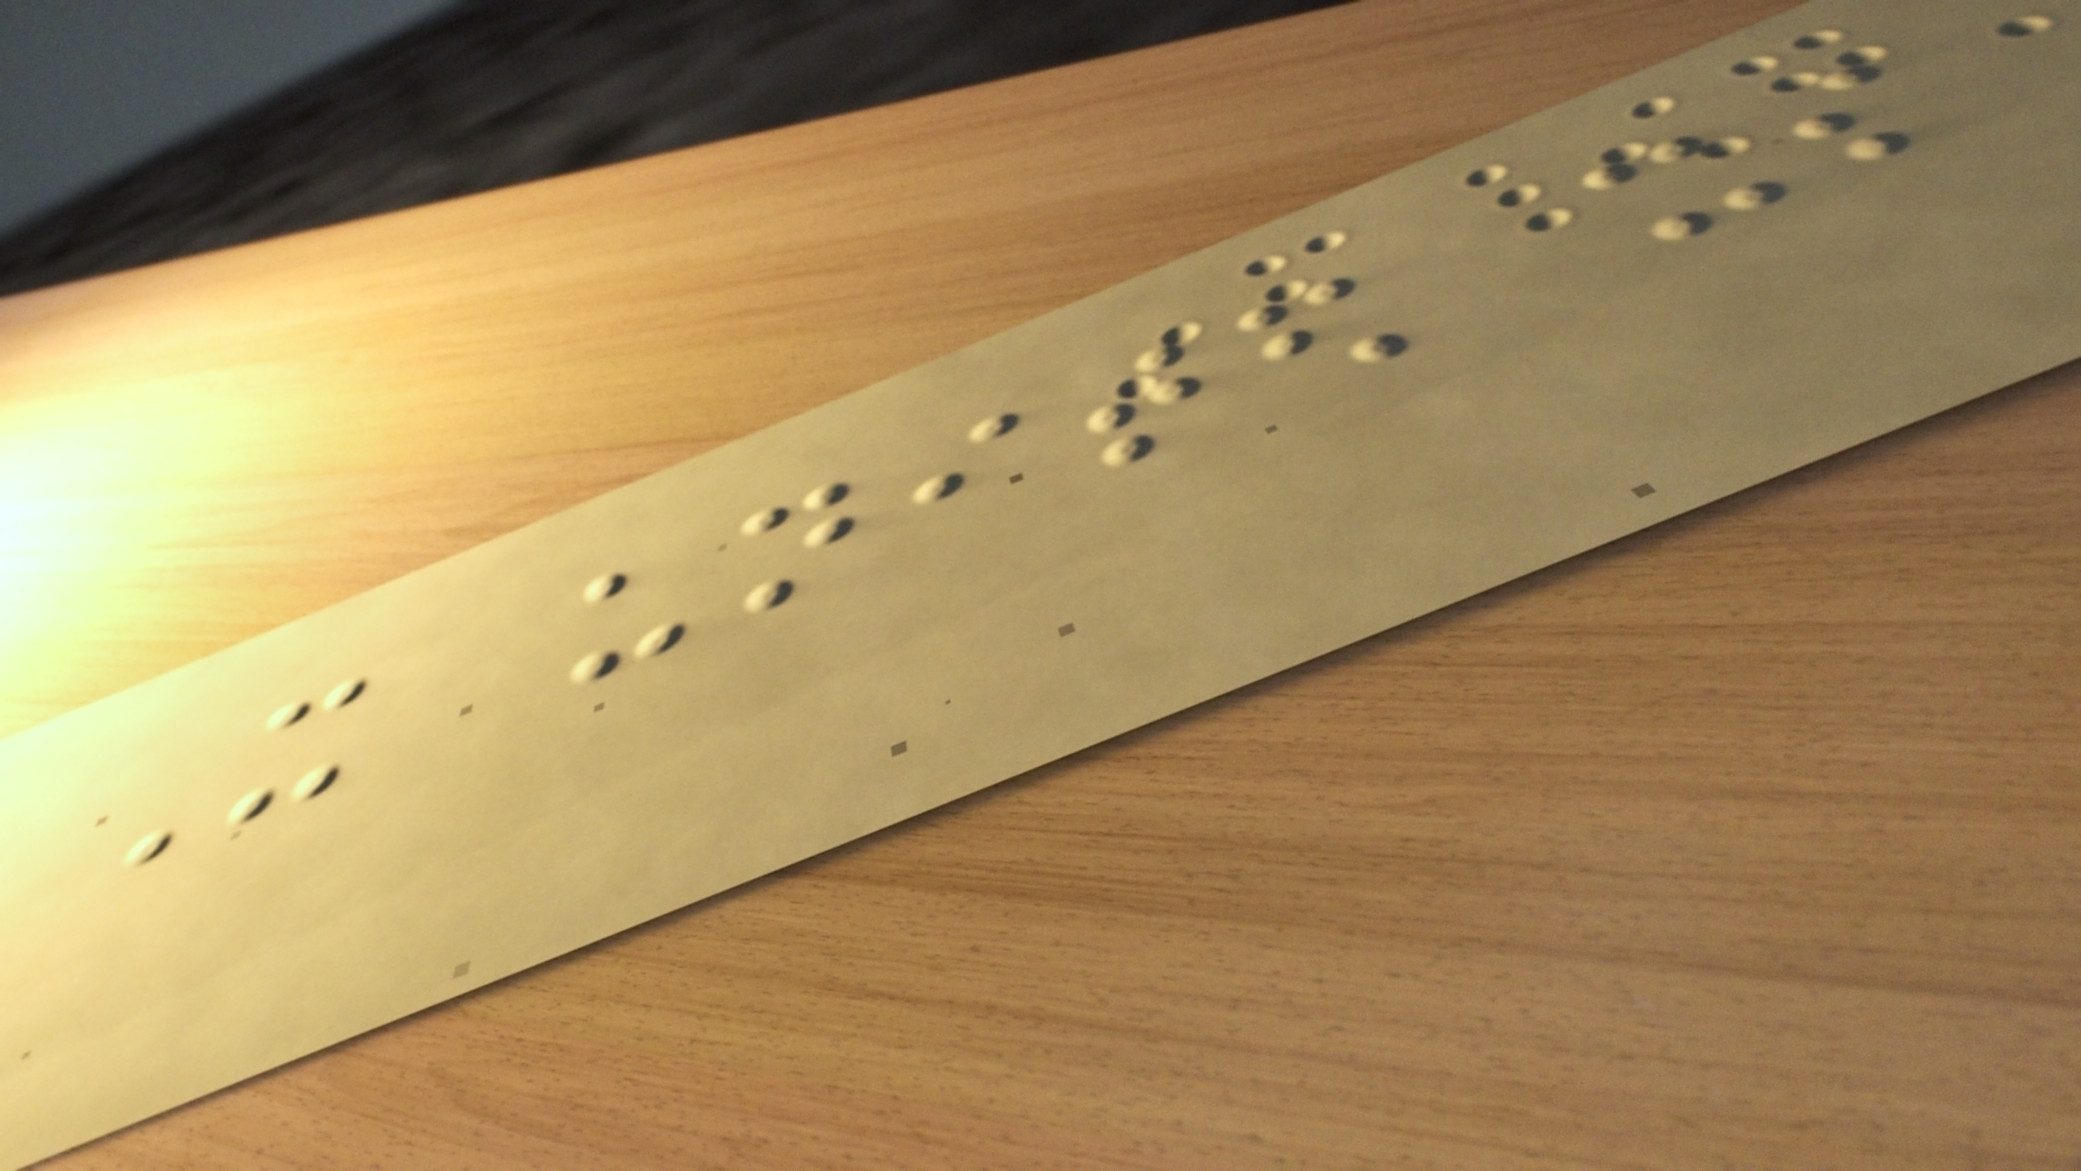It united its
